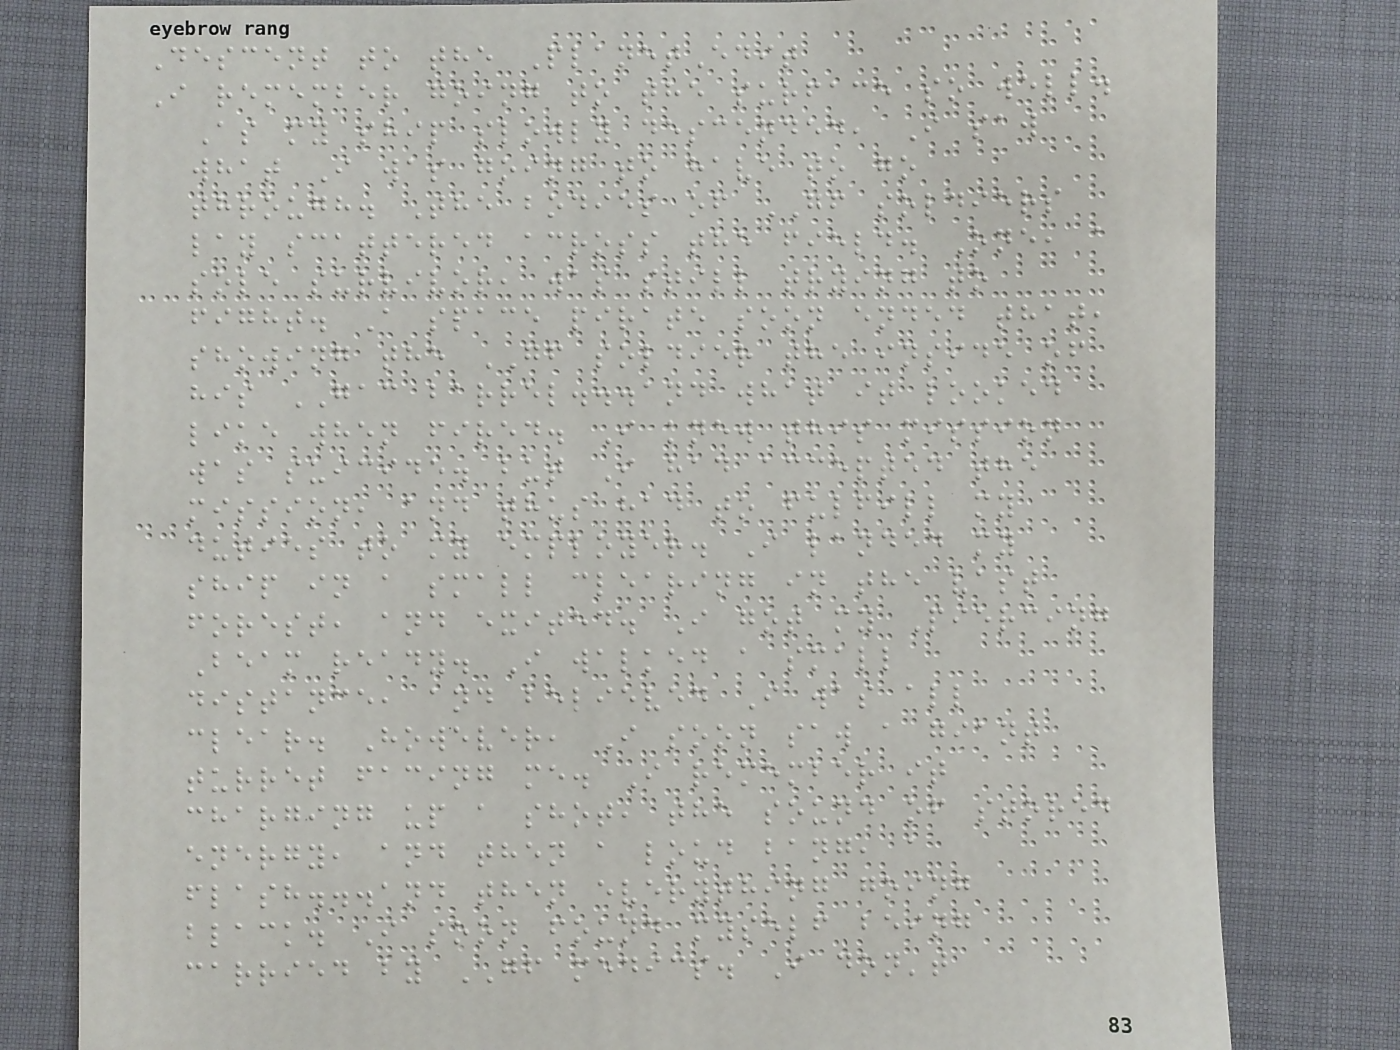Descent to the PlanetEdit
I remember going to the surface so well.
As my ship slowly descended, I saw
what I was going to have to go
through. The bodies of GF soldiers
lay scattered across the field. One, a
sole survivor, was still trying to
fight. A space pirate soon ended that,
showing the GF soldier the inside of
his GAC barrel...and what it looked
like when fired. I knew this mission
was suicide. but I had accepted the
mission, and thus had to fulfill my
duties to my employer. I landed my
ship in a small clearing in the vast
forest, and exited. I got my Piercing
Beam ready. I walked a small
distance, and believed I was all
clear. However, I soon saw a giant
turret facing me. I remember it
charging up a shot, the sound of stored
energy, and then a loud bang, a
flash...and then everything going
black. I soon found myself being
carried by GF medics. I don't
